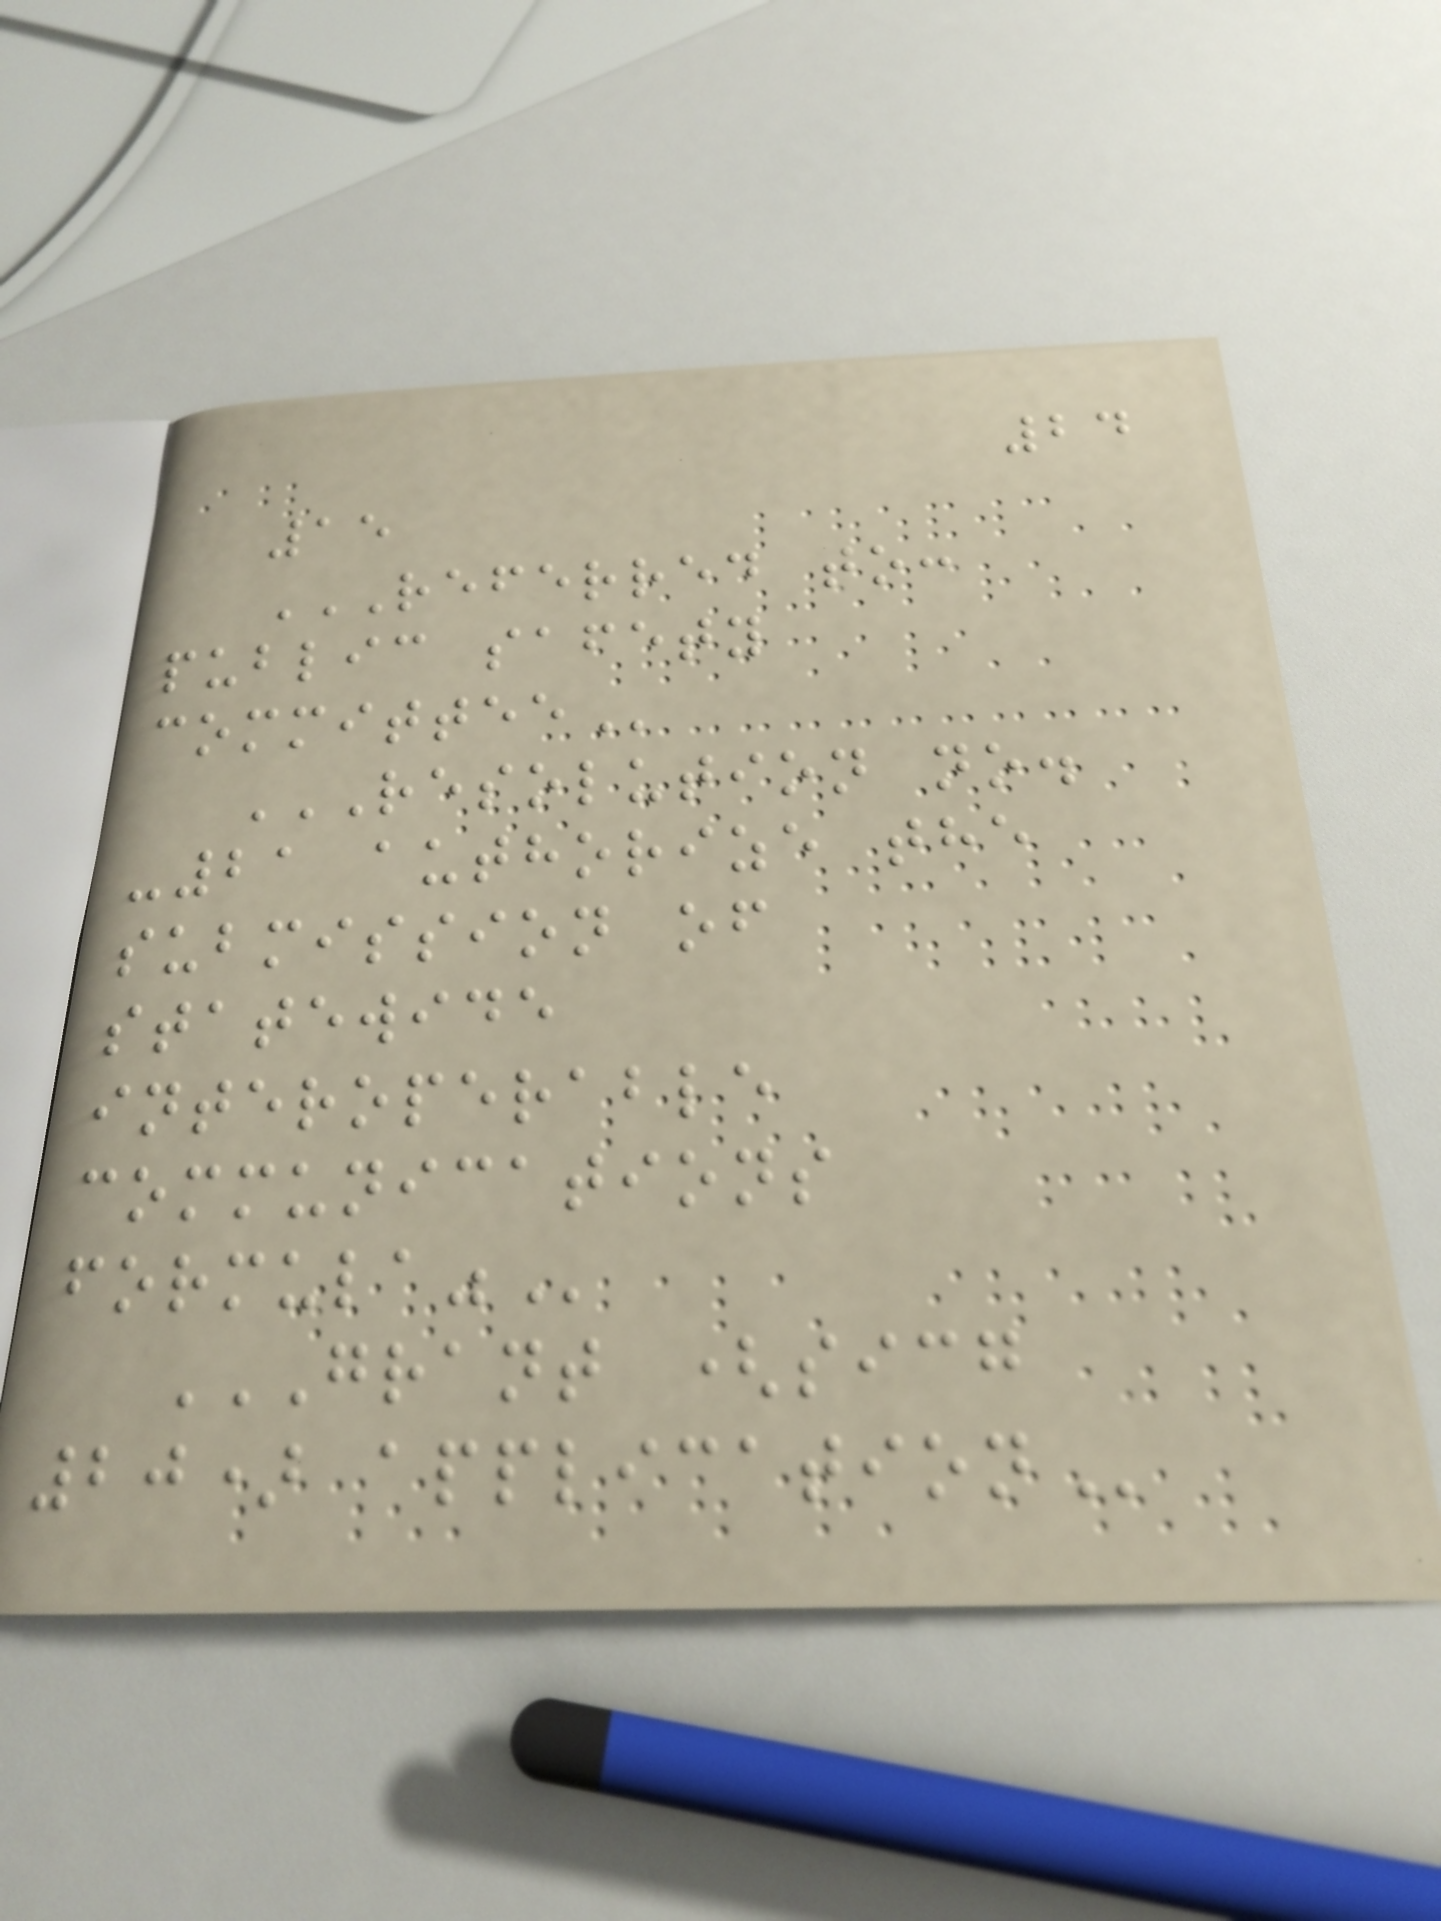24
15
REFERRED TO:
PUBLIC SAFETY
COMMITTEE
RESOLUTION NO.
-21 AUTHORIZE THE
SUBMISSION OF
STATEWIDE
INTEROPERABLE
COMMUNICATIONS
FORMULA"
GRANT (SICG
20) APPLICATION
